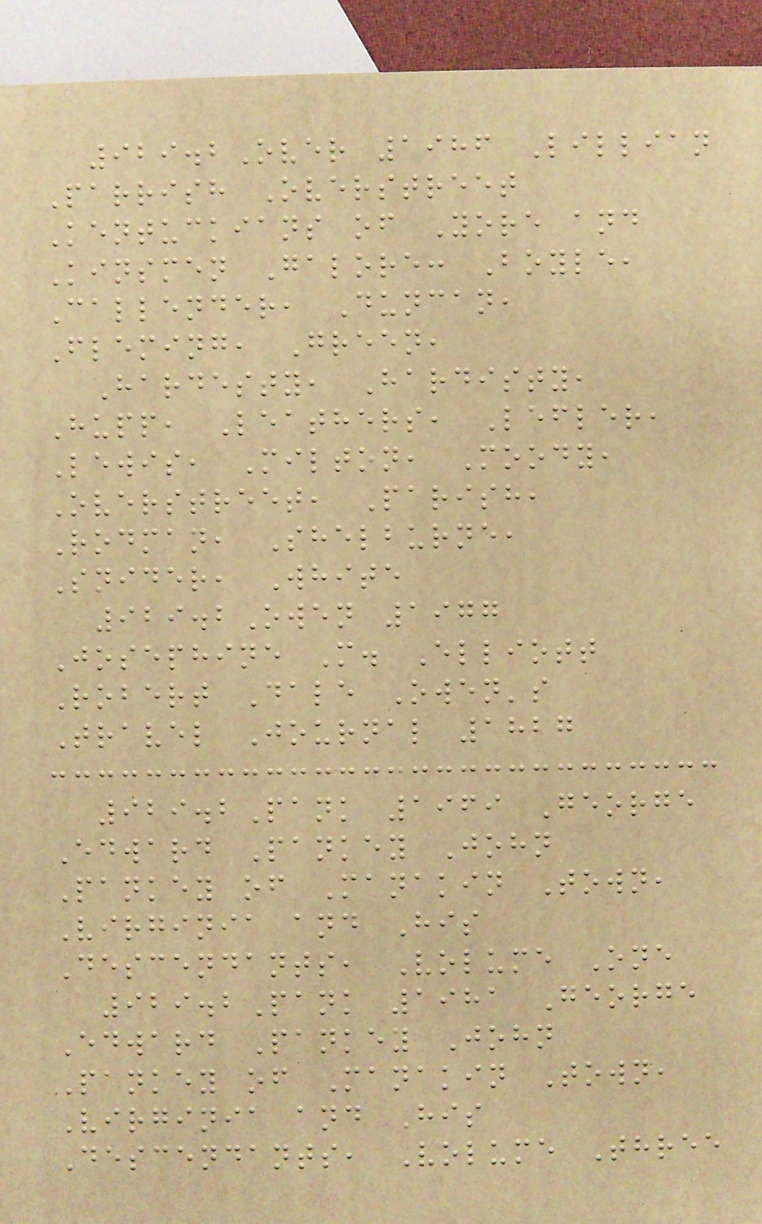929.2Over 1986 Lillian
Parrish Overstreet
Kentuckians of Yore and
Kinsmen Galore: Boyle,
Callender, Duncan,
Fleming, Green,
Hardesty, Hardisty,
Hupp, Leathers, Lefler,
Lewis, Milton, Moody,
Overstreet, Parish,
Rodman, Shelburne,
Snider, White
929.2Owen 1977
Josephine M. Elliott
Robert Dale Owen's
Travel Journal 1827
929.2Pank 1969 George
Edward Pankey John
Pankey of Manakin Town,
Virginia and His
Descendants, Volume One
929.2Pank 1981 George
Edward Pankey John
Pankey of Manakin Town,
Virginia and His
Descendants, Volume Three
